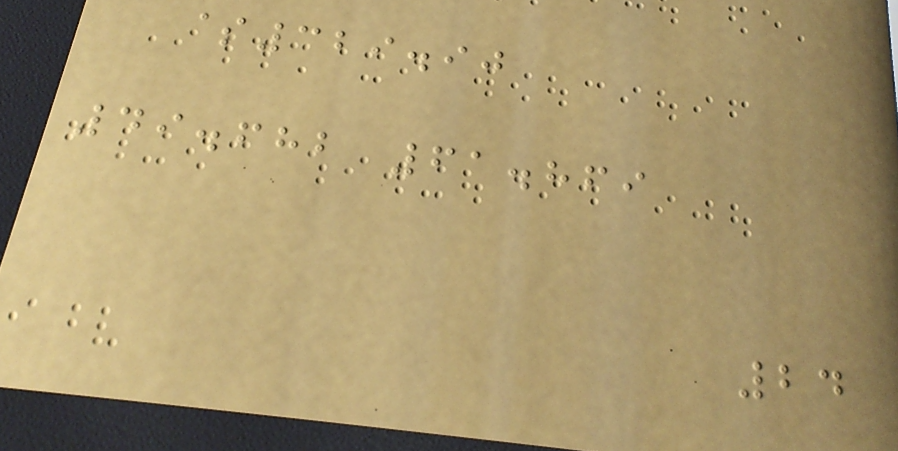$329.90
49.682 61.869
24
